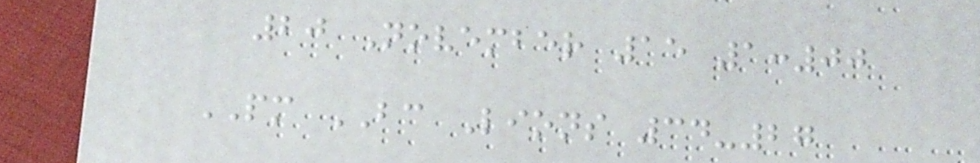20 November 15 1:00
PM BC Lions 34-27
